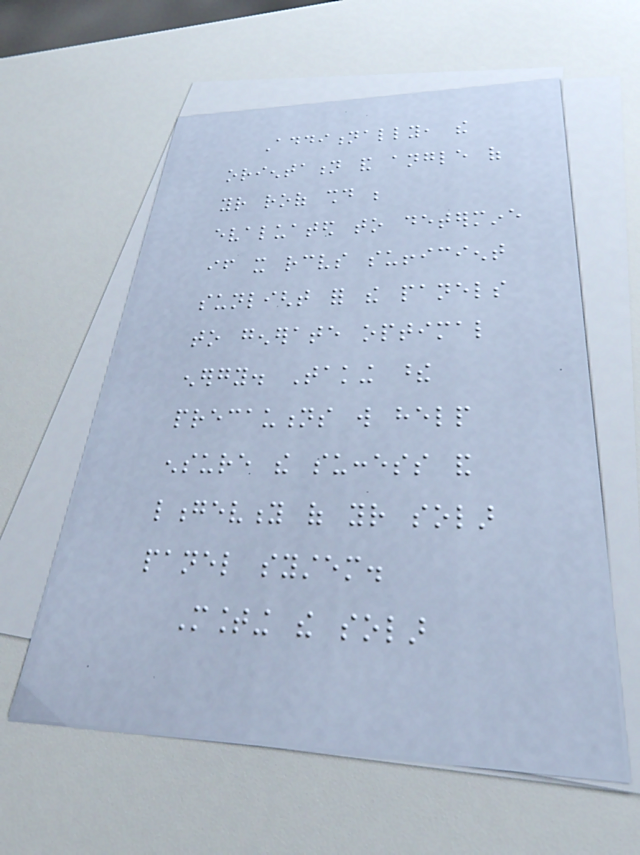Additionally, the
orientation and angle of
your roof should be
evaluated to determine
if it receives sufficient
sunlight for the panels
to generate optimal
energy. Taking these
precautions will help
ensure the success and
longevity of your solar
panel system.
Mounting the solar
